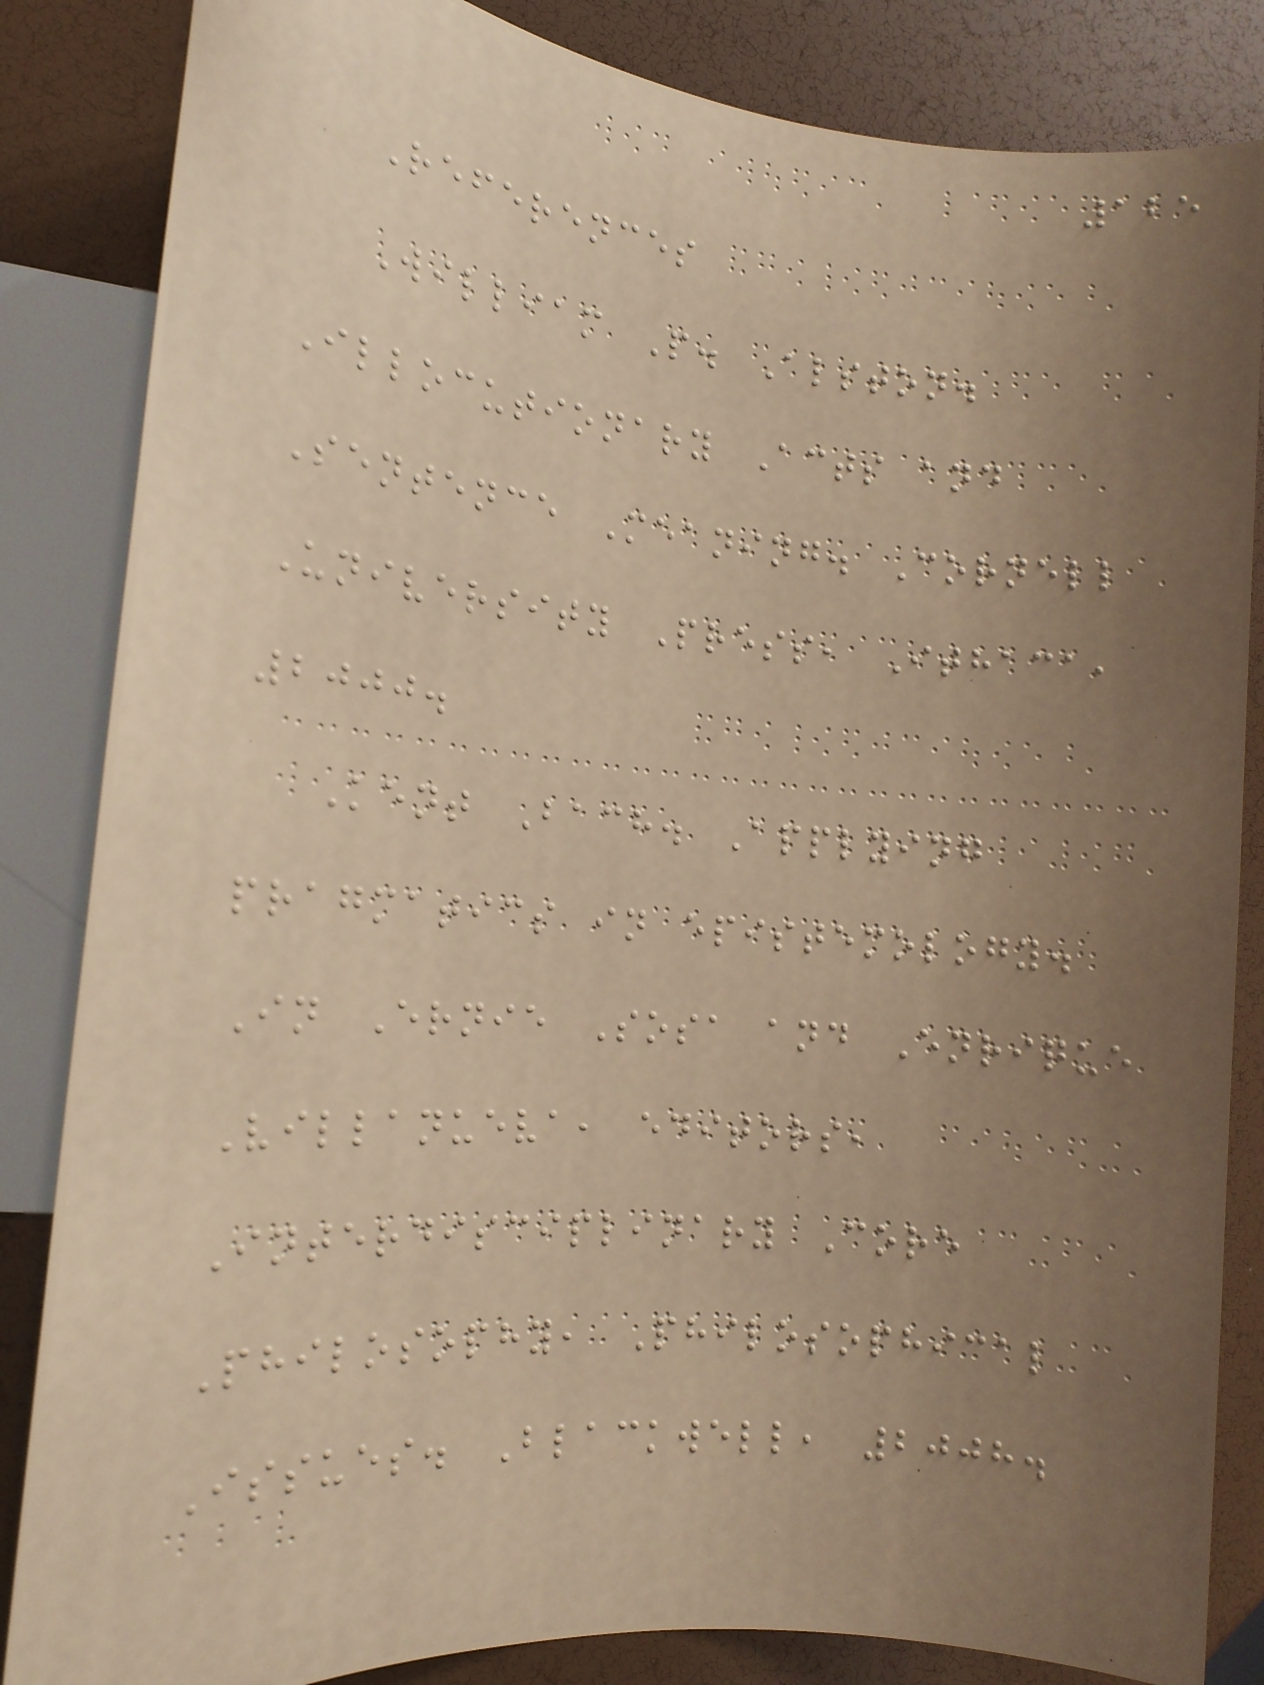125
References
William P. Alston.
Illocutionary Acts and
Sentence Meaning. Cornell
University Press, Ithaca,
2000.
Kent Bach. Applying
pragmatics in epistemology.
In Ernie Sosa and Enrique
Villanueva, editors,
Interdisciplinary Core
Philosophy, Philosophical
Issues. Blackwell, 2008.
